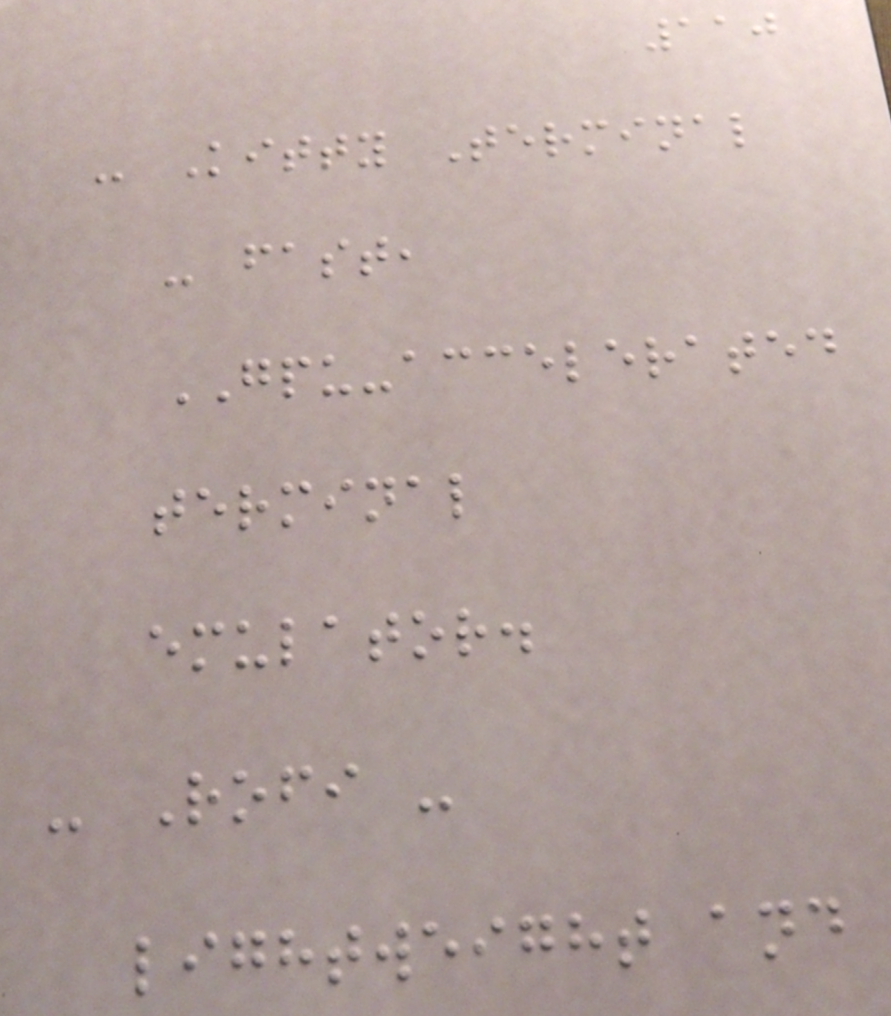110
- Kitty Terminal
- fast,
GPU-accelerated
terminal
emulator.
- Rofi -
lightweight and
